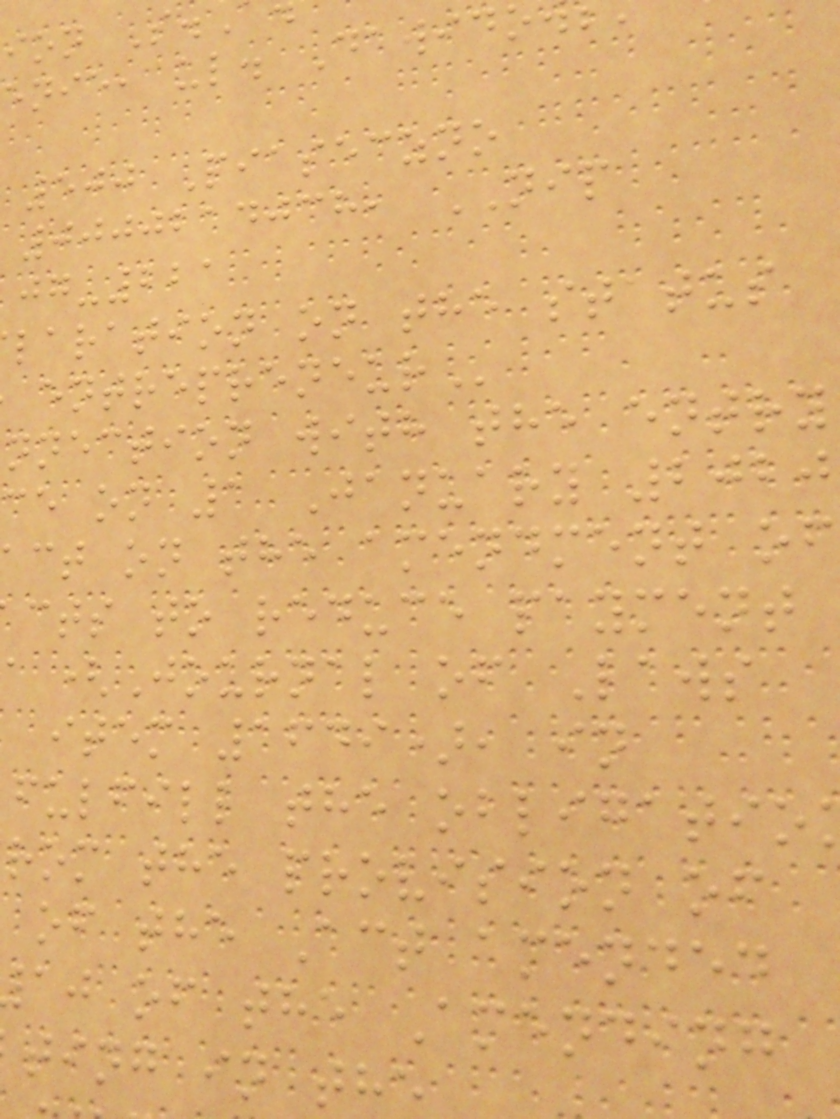ion S.
enie, ul. Dawid
500 Piaseczno
0000214038, NIP
-221
laration on the status
nnection with the entry
ce on 1 January 2020
ct on the amendment of
cts to reduce payment
(Journal of Laws
item 1649), in
fulfill the obligatio
rom the provision of
of the Act amended
aj of the Amending
ting in th
